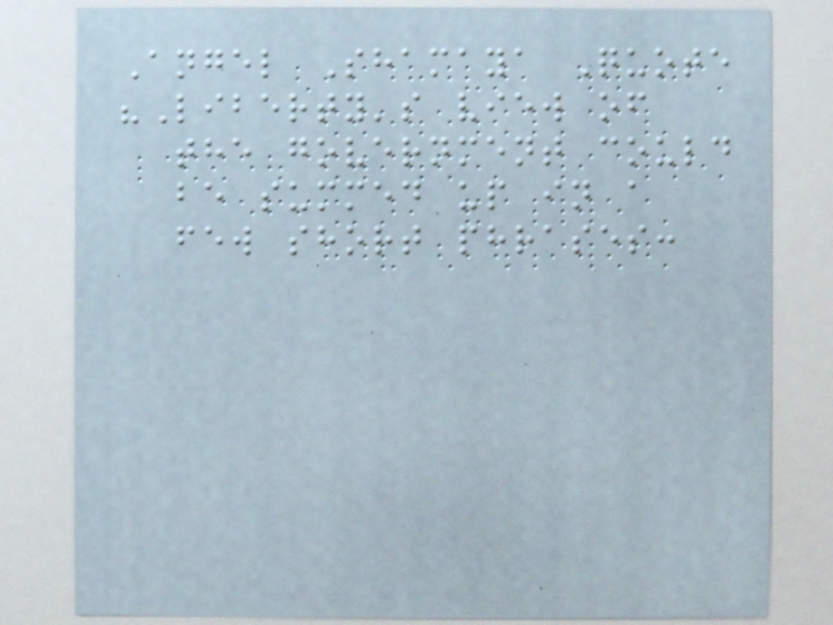Angel Shamaya Quote
"Liberty's view of
the government could
be summed up in a
few short phrases:
